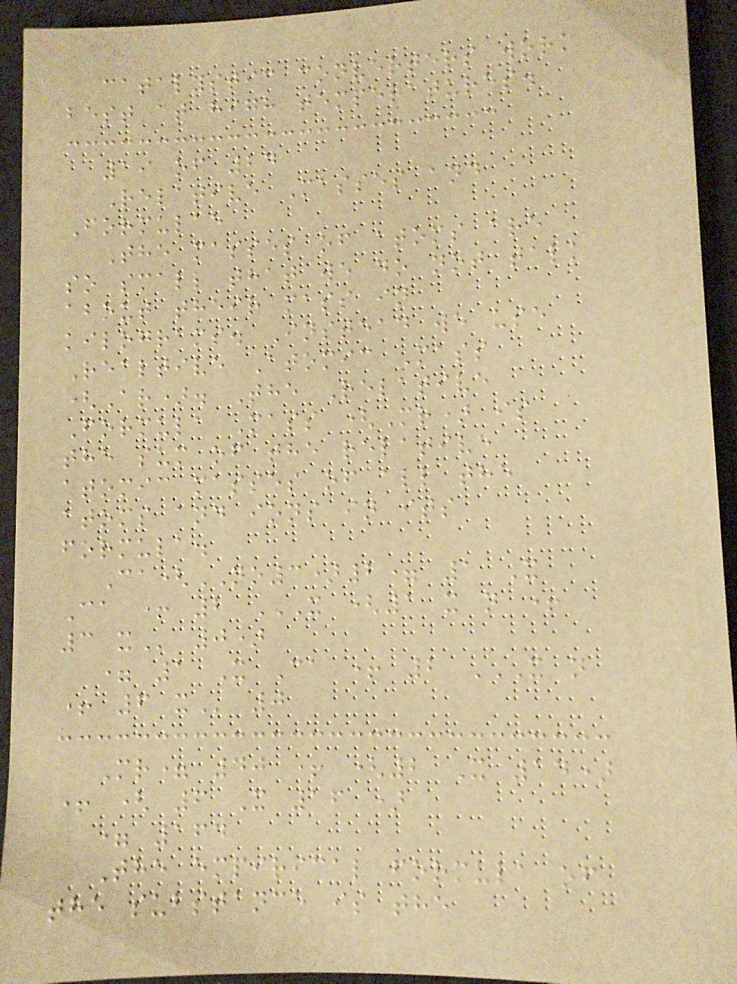catalystic converters work
best at high temperatures.
19 of 24
Relative Masses and
Formulae
The masses of atoms are
so small that we do not talk
about their mass in
kilograms. Instead we use
Realtive Atomic Mass
(Ar). The Relative
Formula Mass (Mr) is
the sum of the relative
atomic masses of all the
atoms and ions in its
formula.
Ca(NO3)2= 1 X
Ca + 2 X (1 X N +
3 X 0)
= 1 X Ca + 2 X N
+ 6 X 0
Mr= 40 + (2 X 14)
+ ( 6 X 16 )
= 164
The empirical formula of
the substance is the
